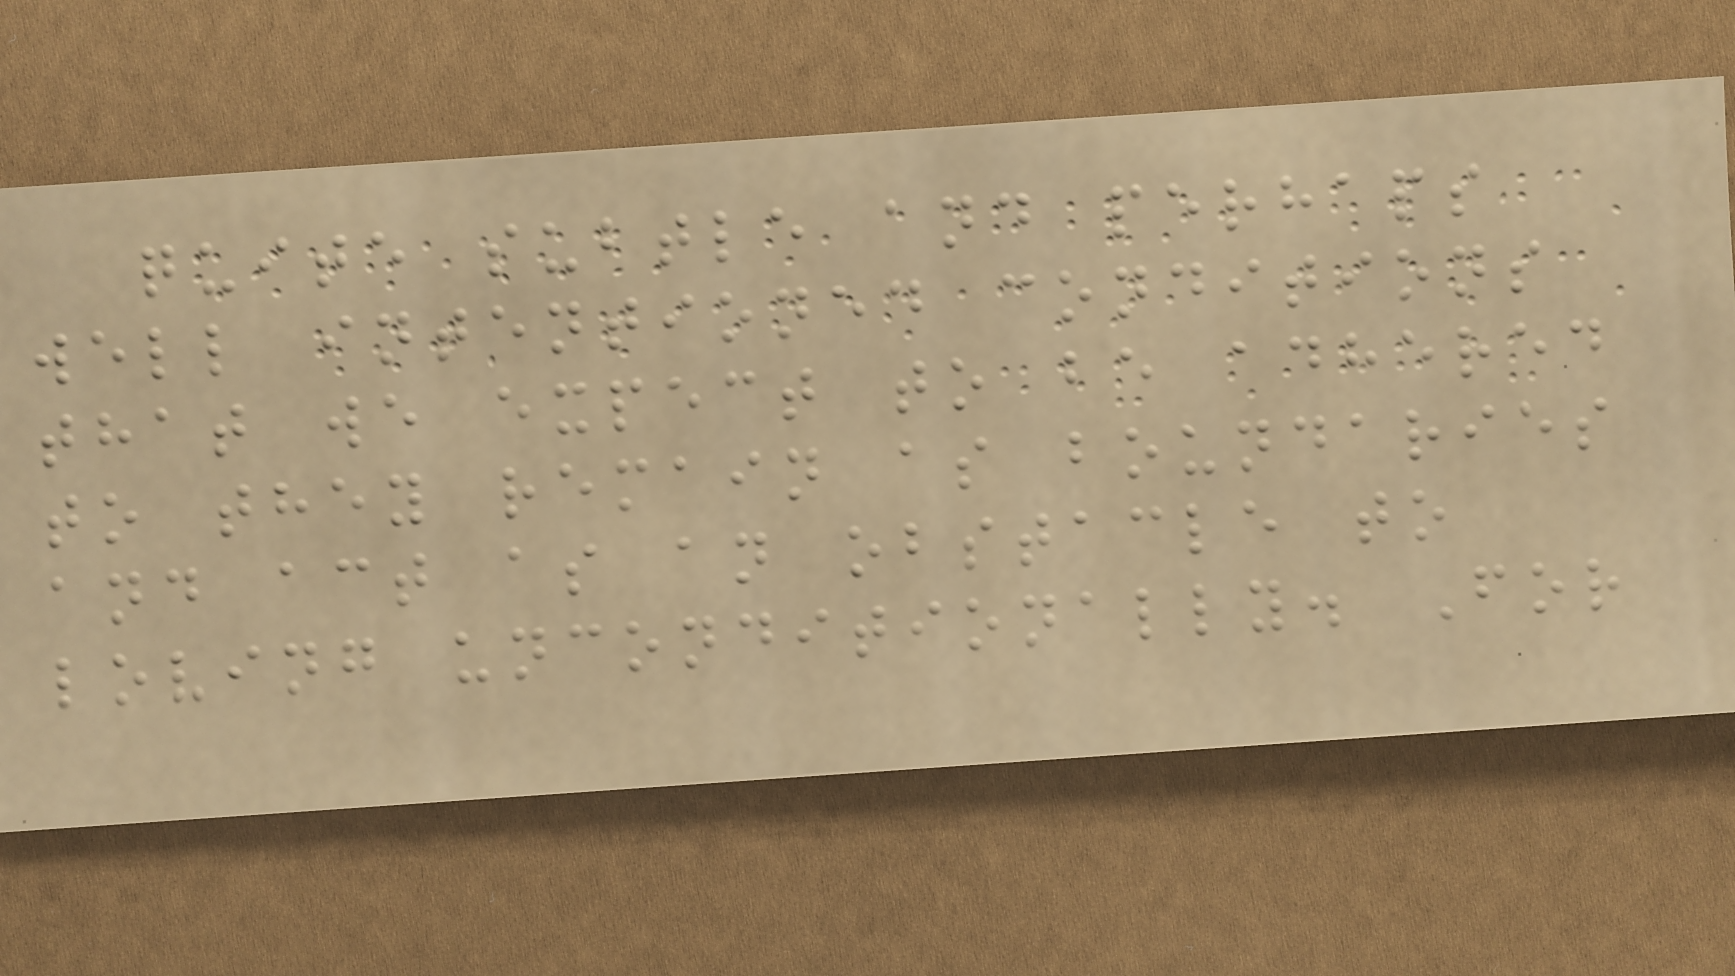quite subtle and perhaps
well intentioned conditions
that we expect to be adhered
to they remain as boundaries
and act as an obstacle to
loving unconditionally. For
